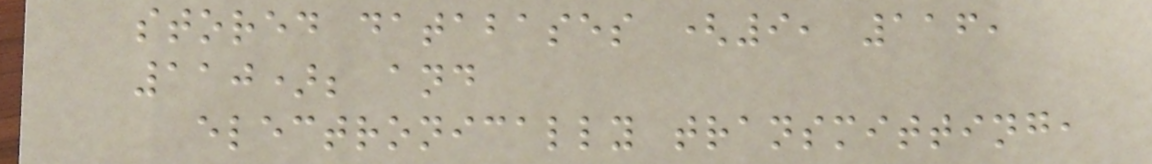stored databases (9, 116,
110); and
electronically transmitting,
